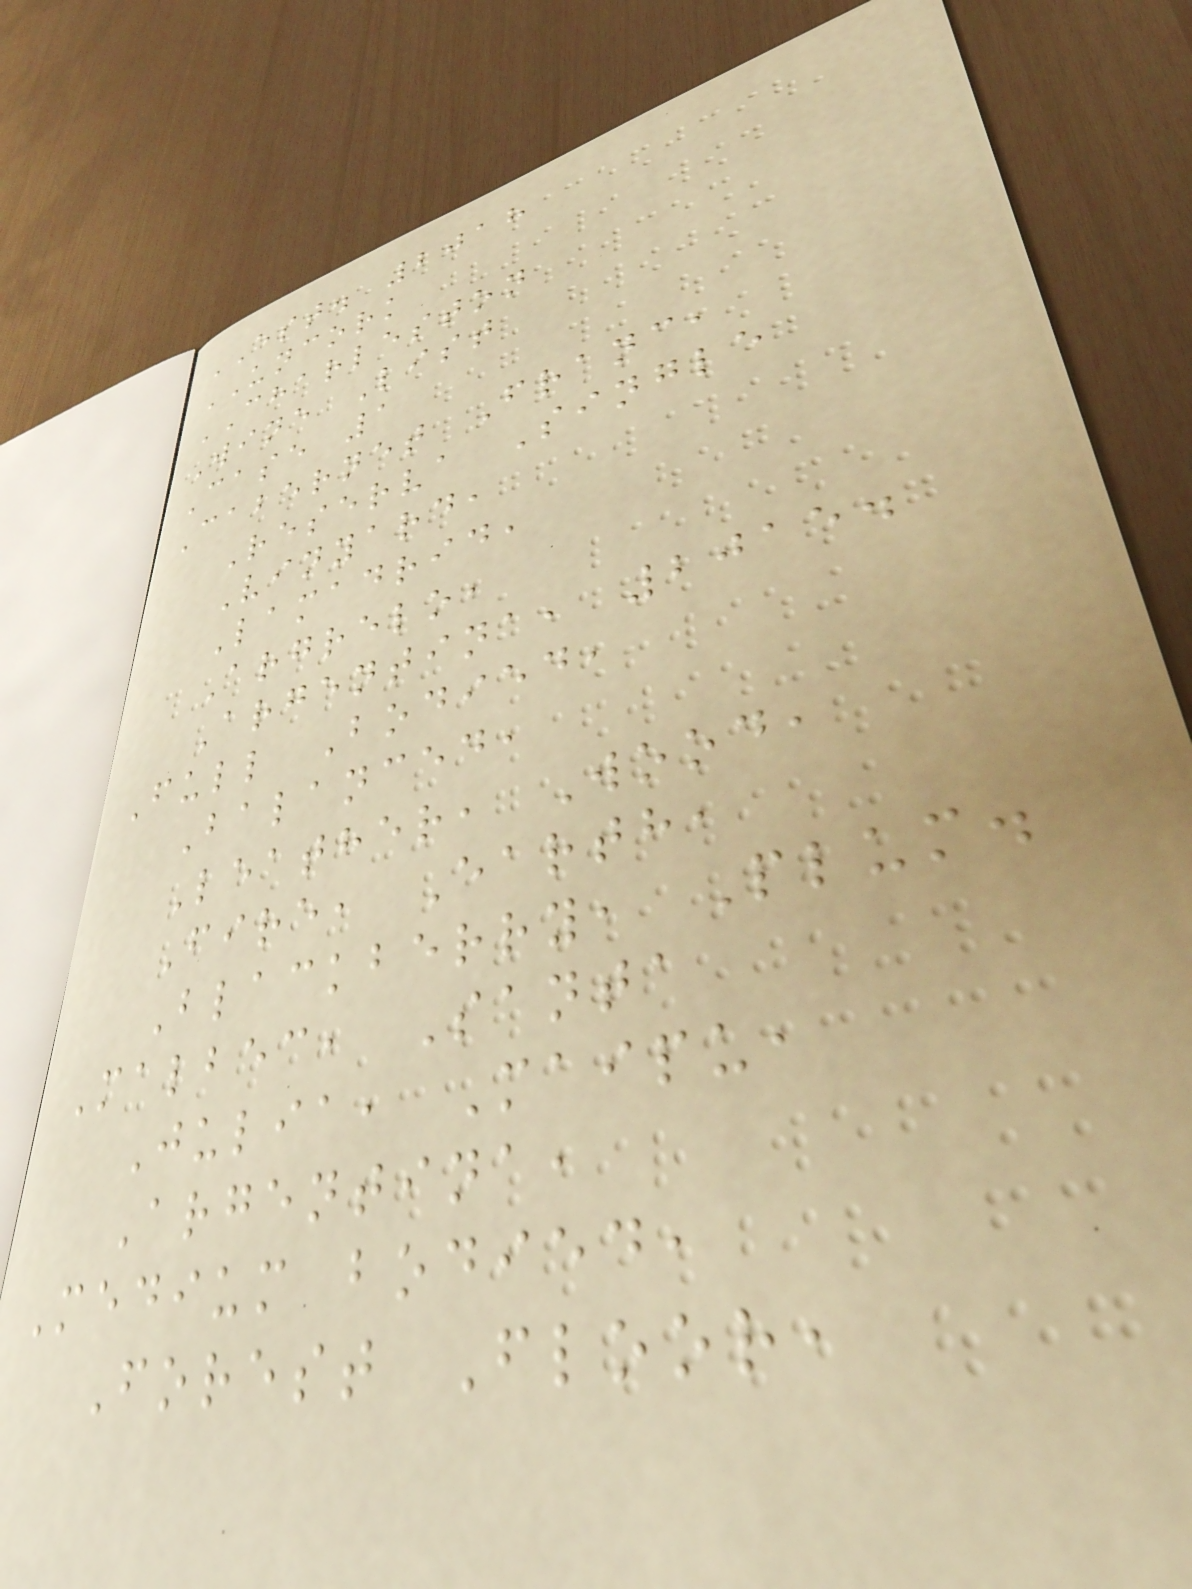EST. 2018
UNCORK
CHARLESTON
Wine List
Case 1
Cabernet Franc,
Reserva Single
Vinyard,
Lamadrid,
Argrelo,
Argentina, 2015.
Full Bodied,
Balanced,
Leather, Wood,
Fire, Earth,
Blackberry, Plum.
Malbec, Santa
Julia, Maipu,
Argentina,
Medium bodied,
Forest Floor,
